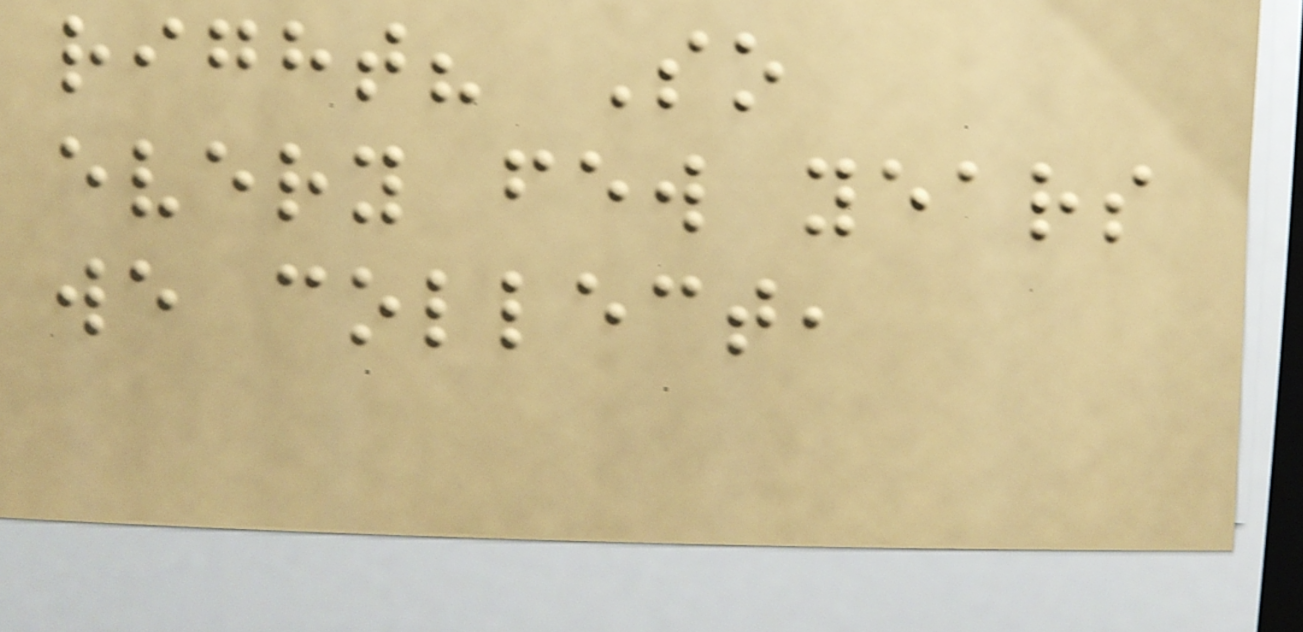right? So
every few years
we collect,
